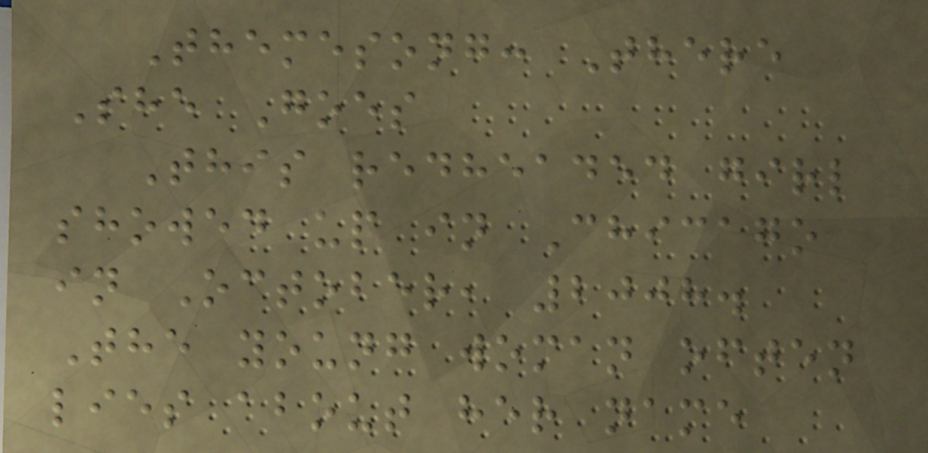Themesong: There
She Goes
This redheaded girl
showed up in Chicago
in October, 2008.
The young woman often
lies about her name
